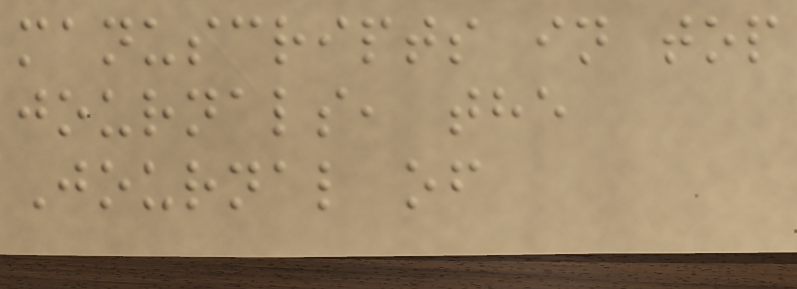manuscripts in top
journals, the
Journal of
